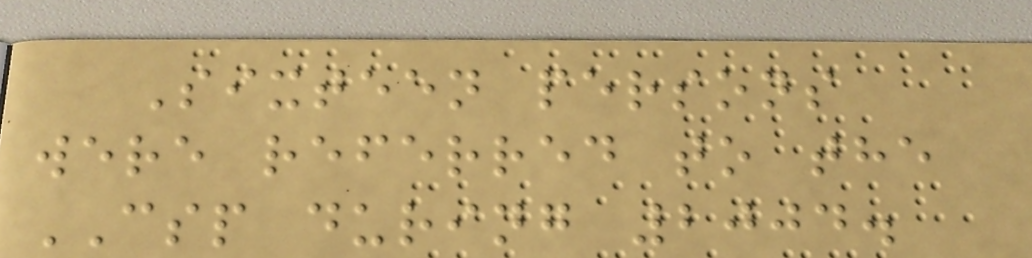Sixteen persons
were referred to the
CSP during 2004.
